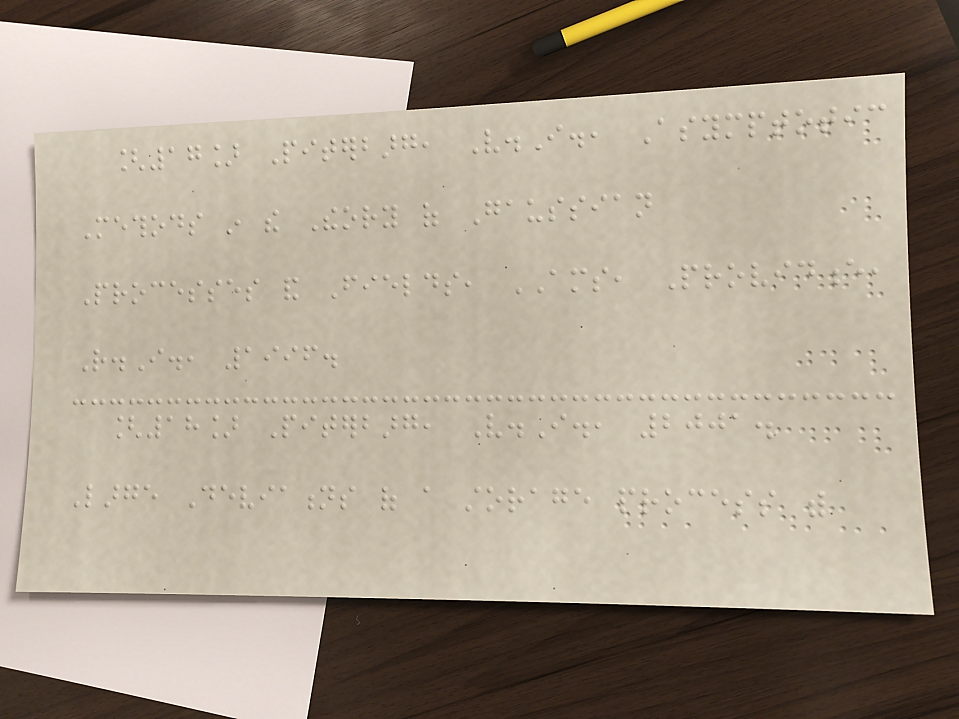[17] Piterbarg, V.I., Asymptotic
Methods in the Theory of Gaussian
Processes and Fields, AMS, Providence,
R.I., 1996.
[18] Piterbarg, V.I., 2001.
Large Deviations of a storage process with
